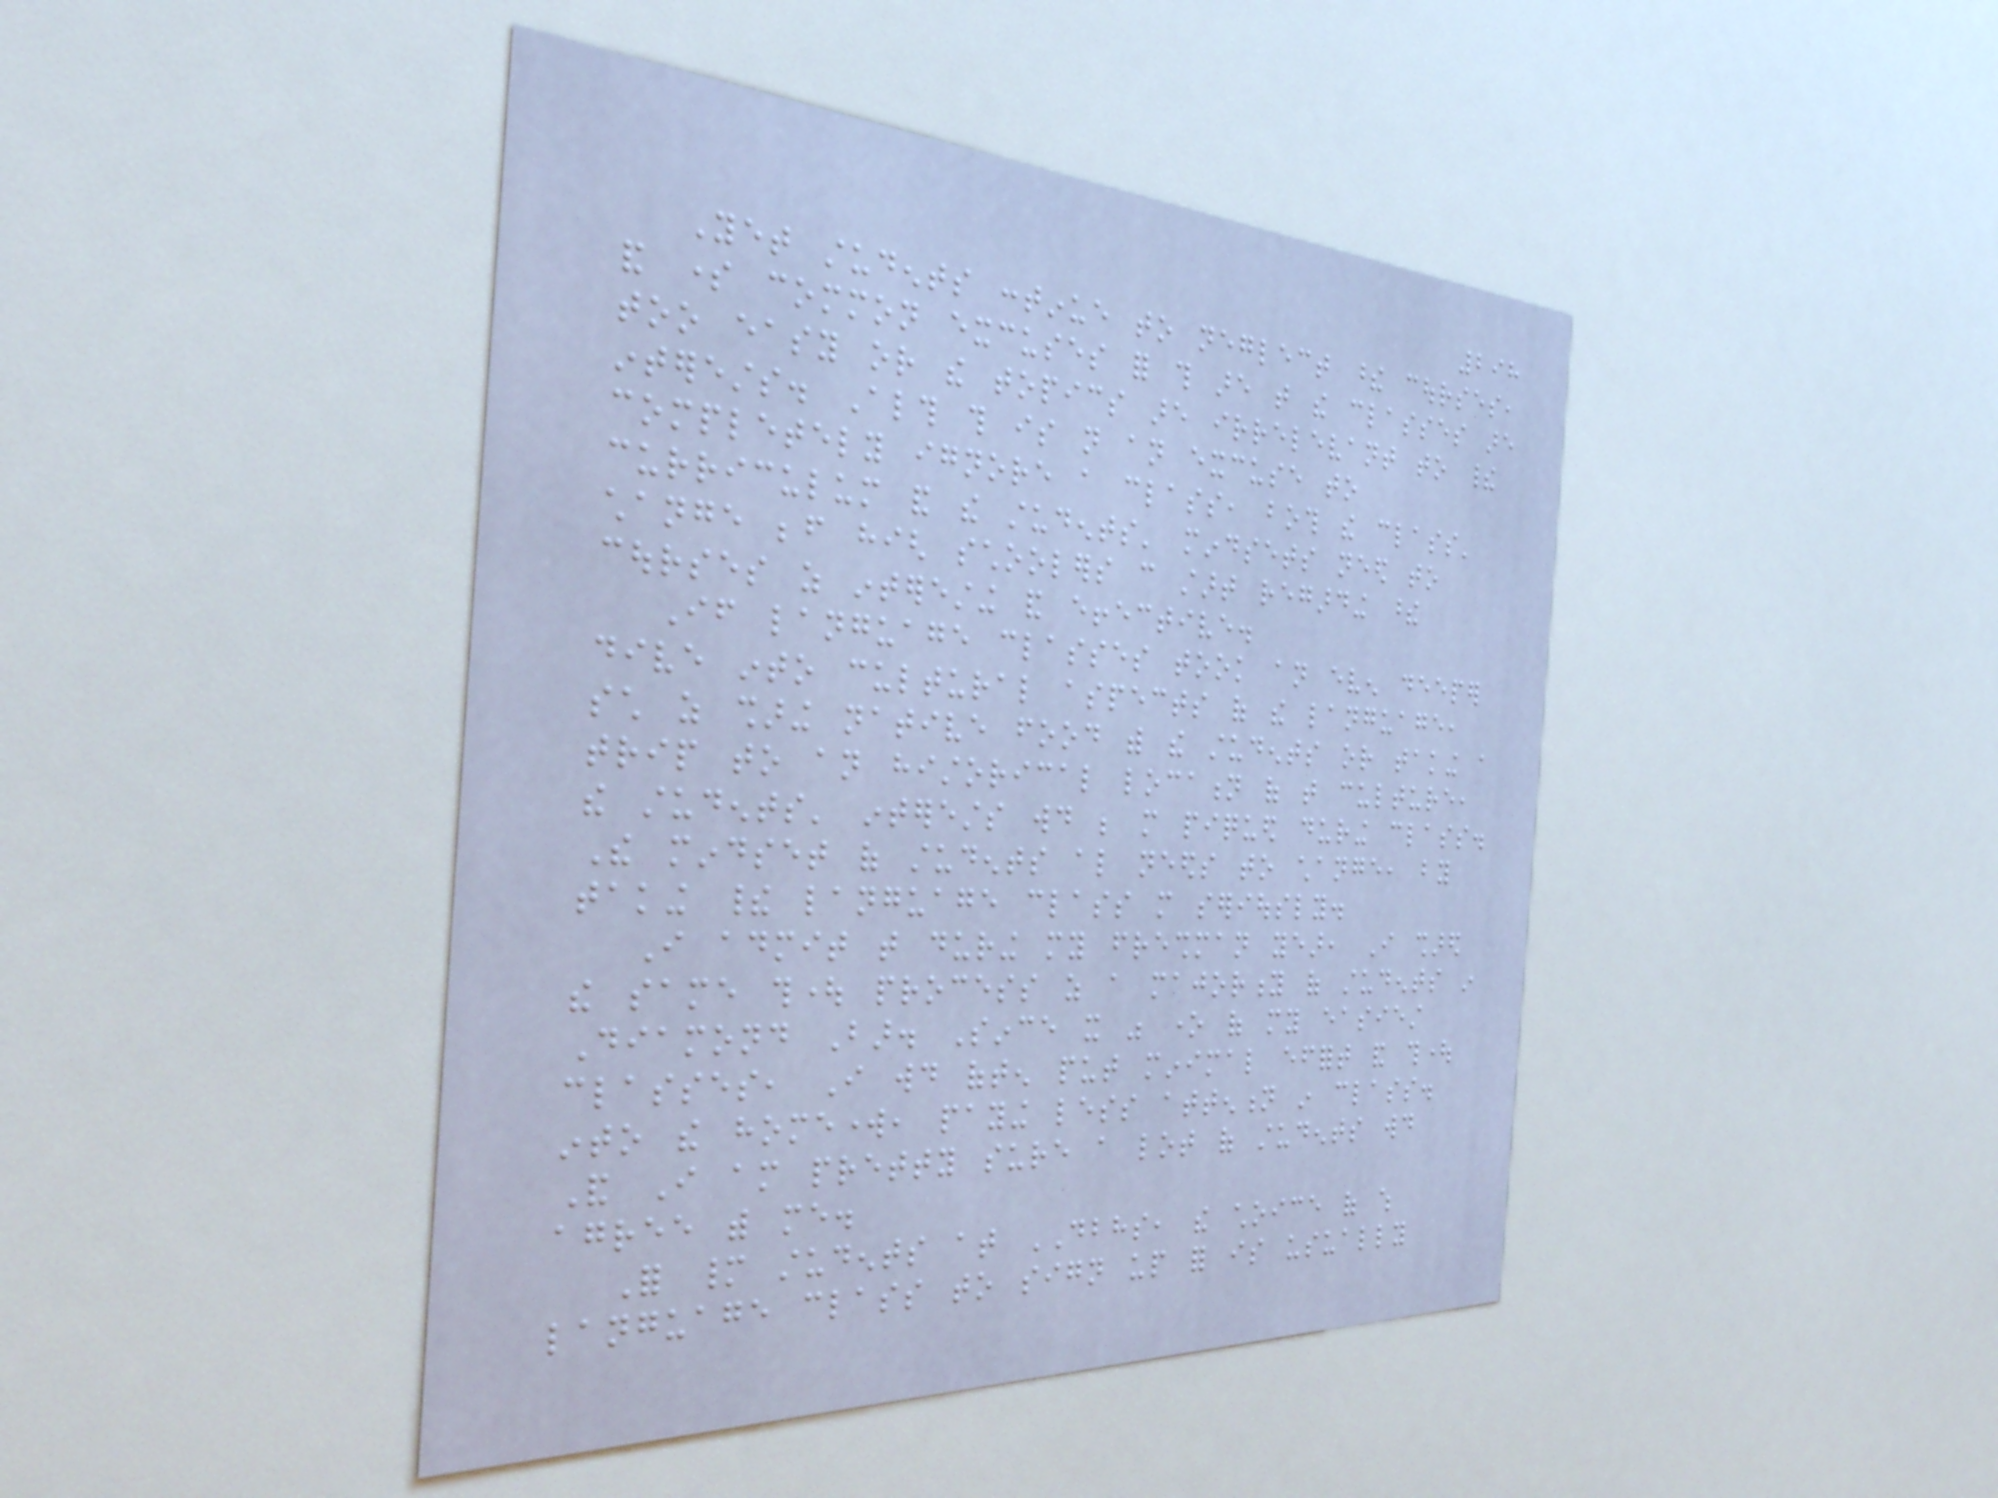298
Yet students continue to neglect these courses,
and some common excuses for this are that the classes are
too easy or the topics are irrelevant to their
interests. Although this is not an excuse to
completely ignore a class, both the class'
curriculum and the students' mindsets need to
change before high schoolers can start regarding these
courses as interesting and effective.
If language classes took an even deeper
dive into cultural aspects of the language,
such as sharing native food with the students or taking a
trip to an historical location of that culture,
the students' interests would be more piqued during class.
The mindset of students also needs to change, by
taking their language class more seriously.
I admit that during my freshman year, I shared
the same thought process as a majority of students in
Diamond Bar. Since it was one of my easiest
classes, I would often put minimal effort and thought
into the homework, paying less attention in class.
And I am pretty sure a lot of students would
agree with me.
For many students at DBHS, the choice of which
language class to sign up for is usually
